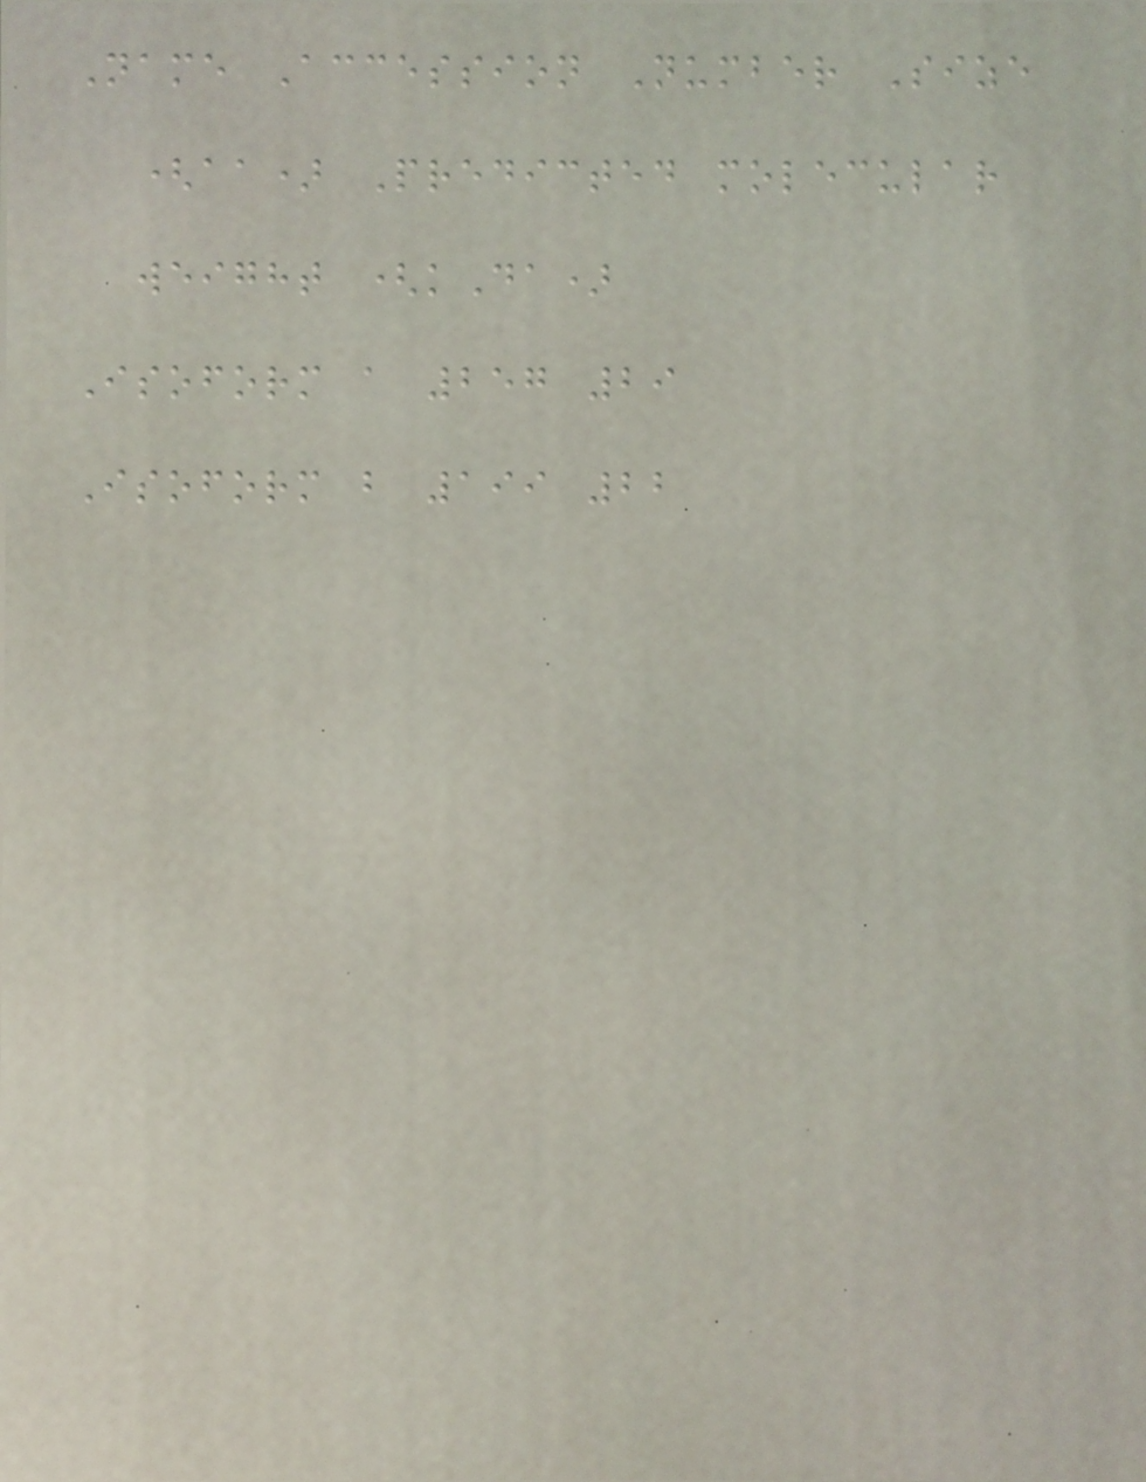Name Accession Number Size
(aa) Predicted molecular
weight (kDa)
Isoform a 257 29
Isoform b 199 22
